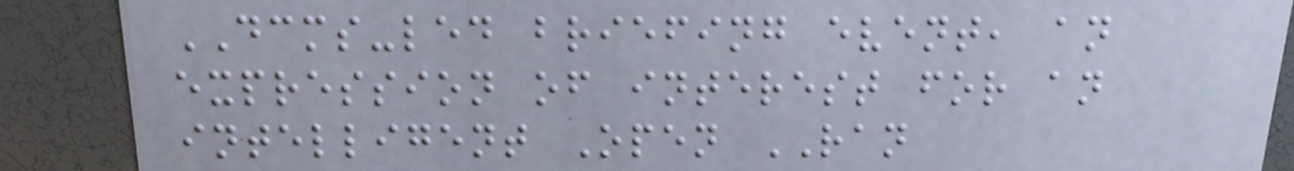DCMS-led briefing event, an
expression of interest for an
intelligent Open RAN
